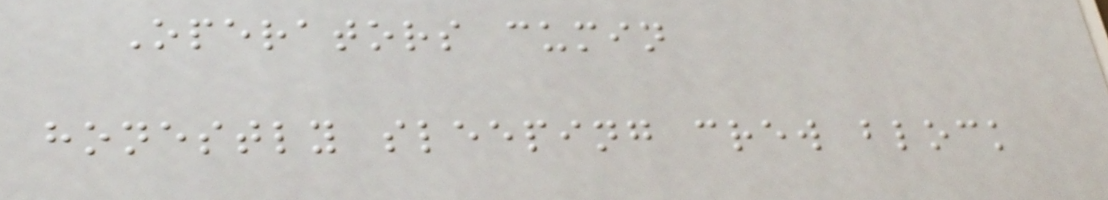Operators cumin
honestly sleeping crew block
